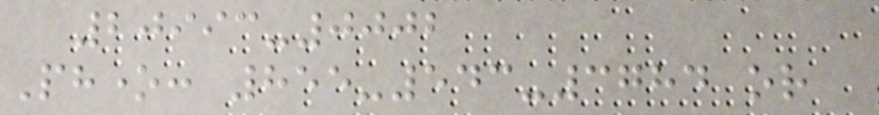20993-0002
Phone: 855-543-3784 or
